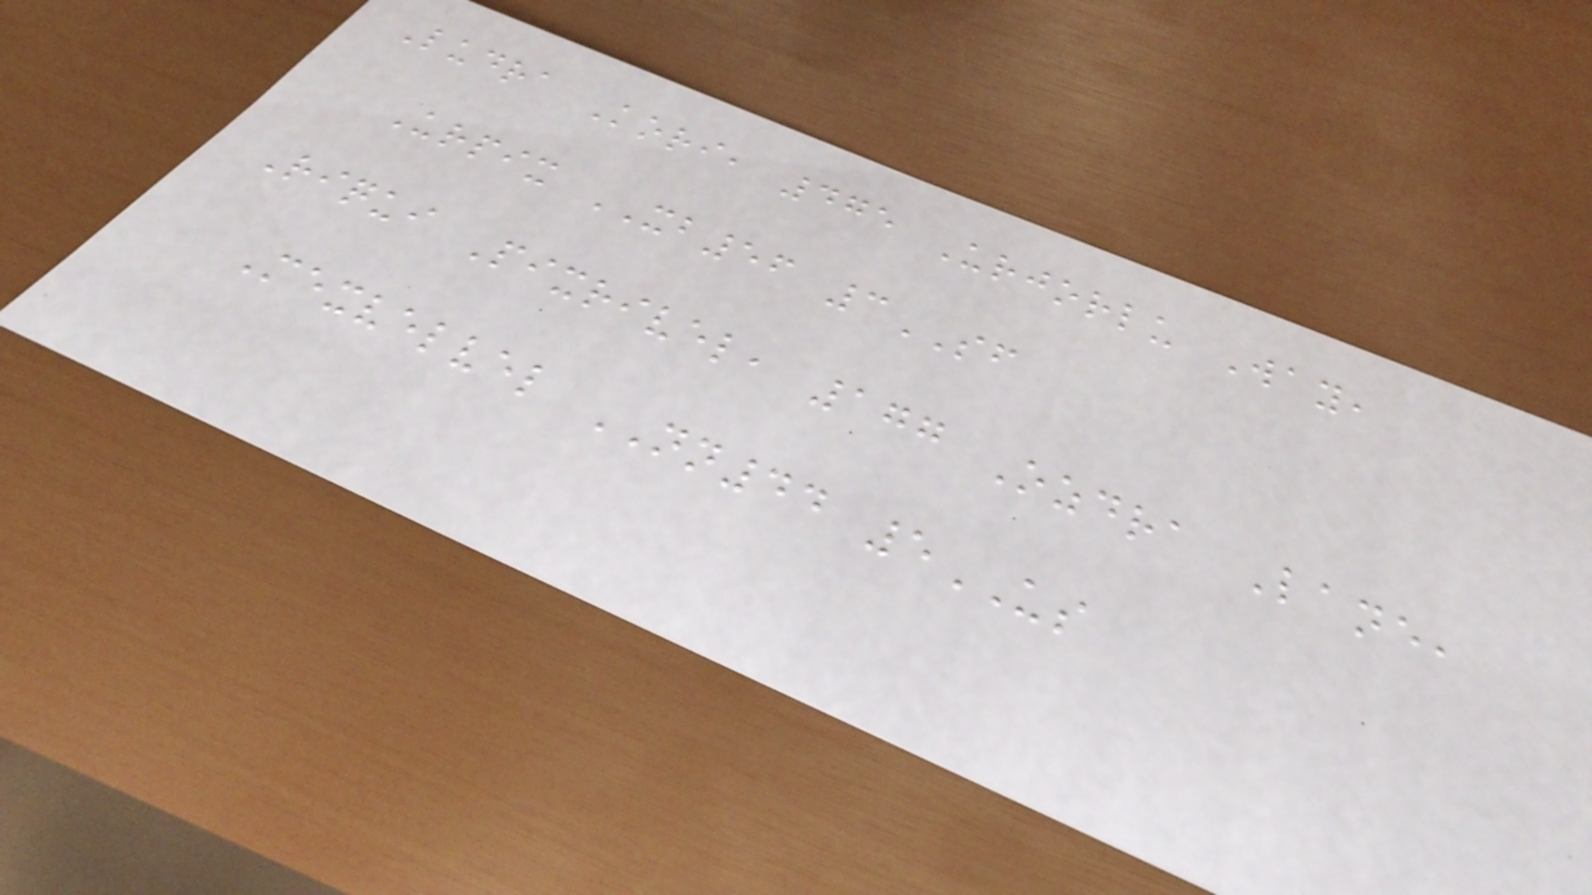Ludra Kori, 475 Urjorlu Way,
Urpix XB56 3SF
Riqui Pixrivel, 177 Ozdra Lane,
Mexvelvel NN44 5US
